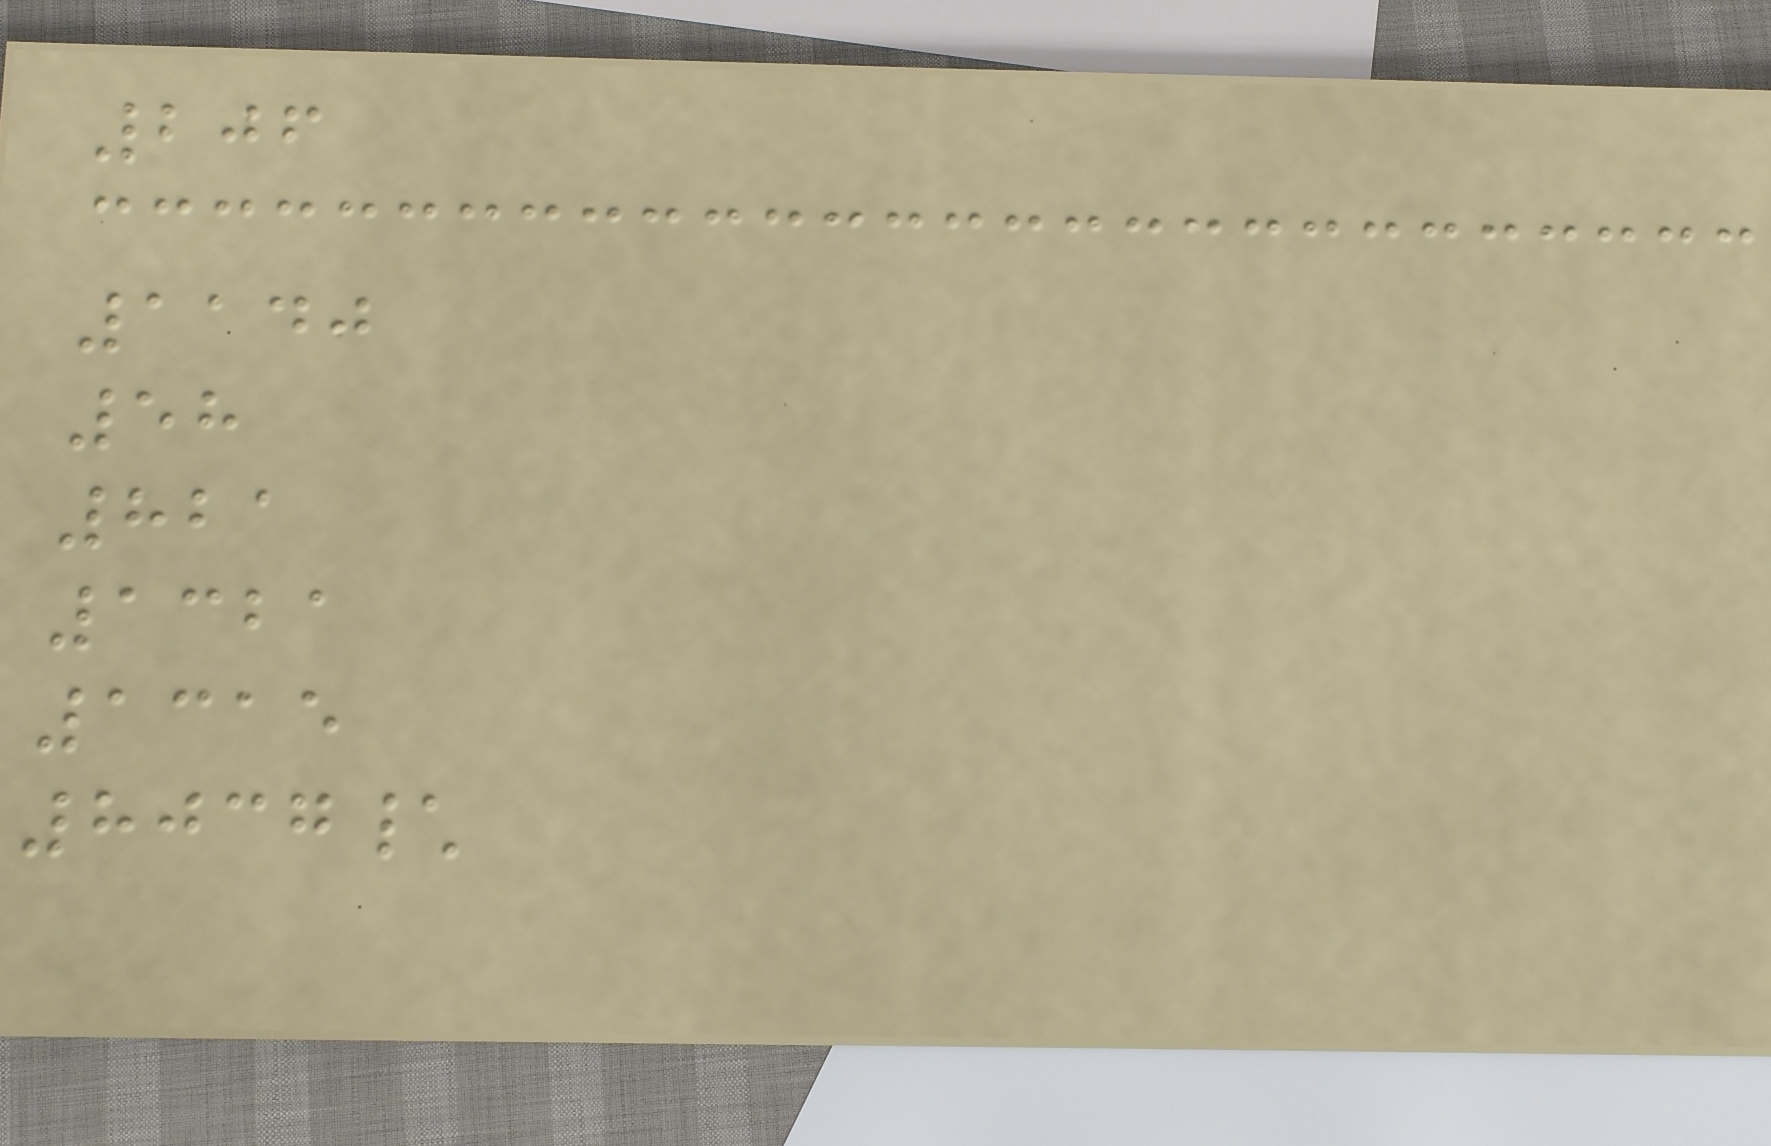206
1140
58
821
1321
1315
8037\
